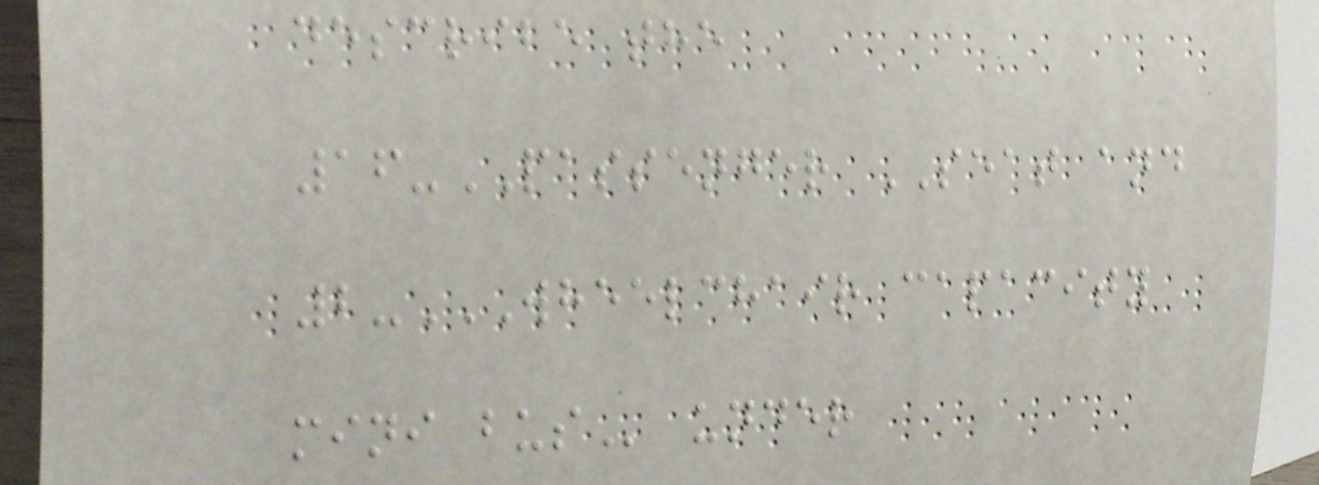describe the
16-PASSENGER SEAT and
2-WHEELCHAIR CAPACITY
MINI BUS under
